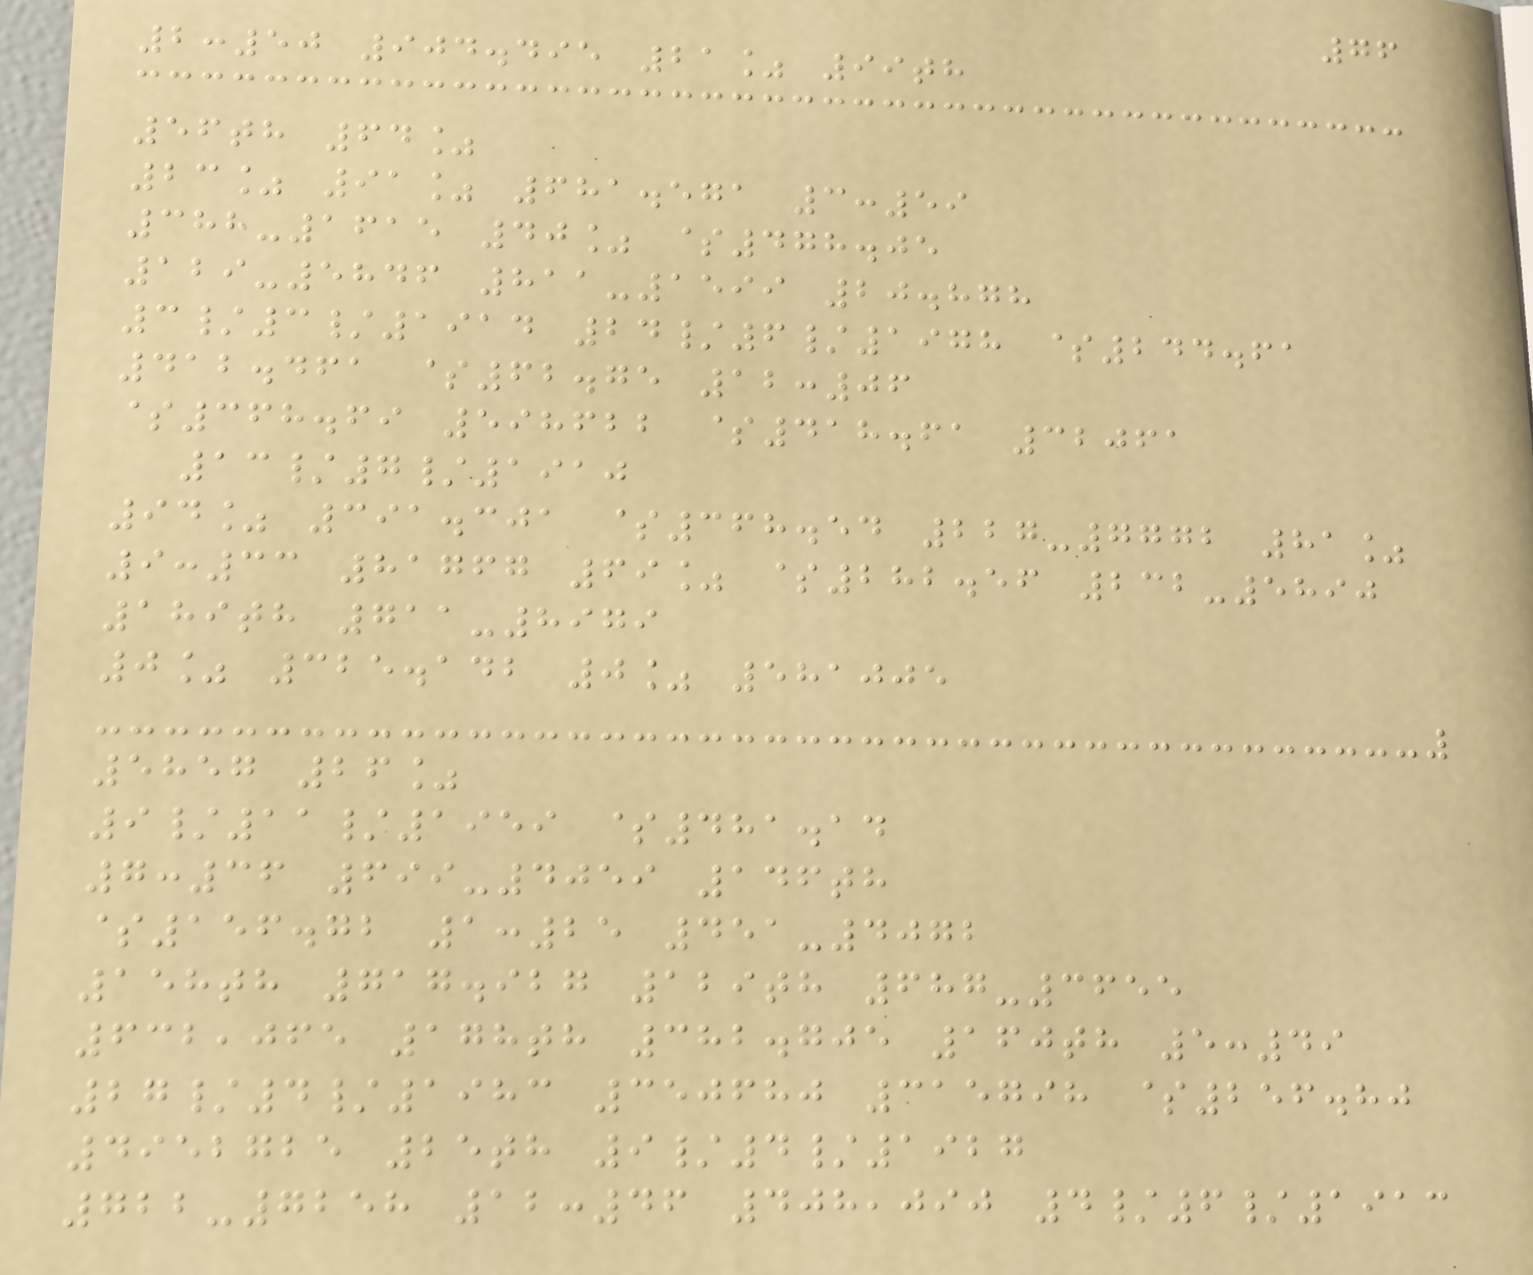76
2:50 904.495 21% 99th
56th 64%
23% 91% 681.571 3:59
388-1615 40% $478.05
129-5846 811-1599 20.878
3/3/1914 24/6/1978 $244.61
412.461 $62.75 12:06
$368.69 598622 $418.61 32061
13/7/1910
94% 391.301 $368.54 227-7772 81%
9:33 81767 69% $282.56 232-5890
189th 711-8979
0% 325.142 0% 581005
5857 26%
9/11/1959 $481.14
7:36 699-4059 146th
$156.72 1:25 451-4072
158th 717.927 129th 687-3655
632,065 178th 382.705 160th 5:49
27/4/1983 350680 315798 $256.80
4952725 25th 9/4/1927
722-7258 12:46 408,090 4/6/1913
